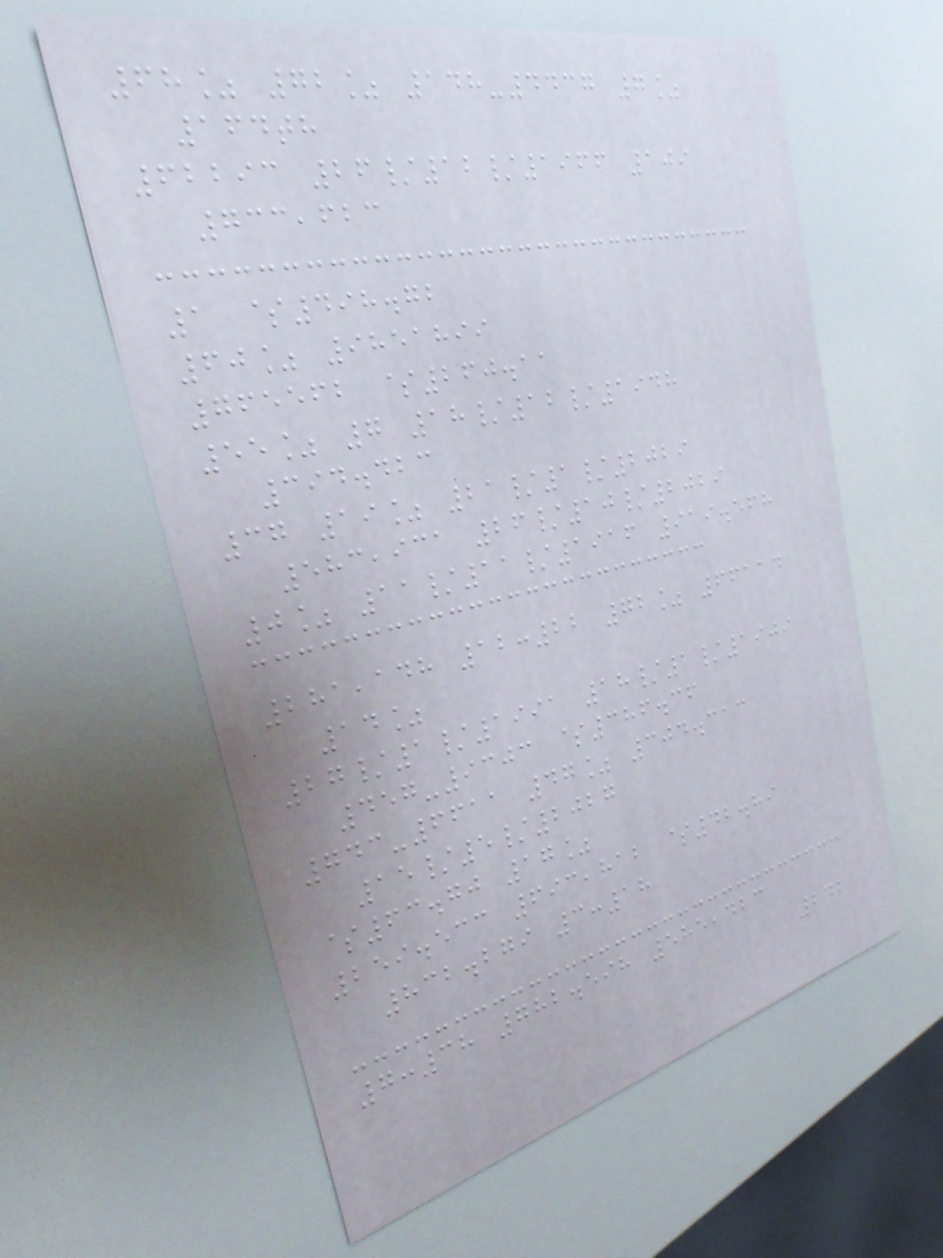68% 72% 148-4437 7%
164th
62293 26/12/1966 109
733,623
1 $498.72
60% 9851899
765562 $260.11
55% 7 18/12/1948
394.423
37 19% 21/1/2029
583,931 26/10/2029
0% 11/11/1916 919.568
281,148 12:22 72% 66114
14%
27/1/1991 18/1/1909
457-9303 $386.36
743-6611 47% 304.313
15/5/2027
$63.70 17%
259.533 693,812 $42.89
832.279 3:18
7:38 782.598 585,423
242
